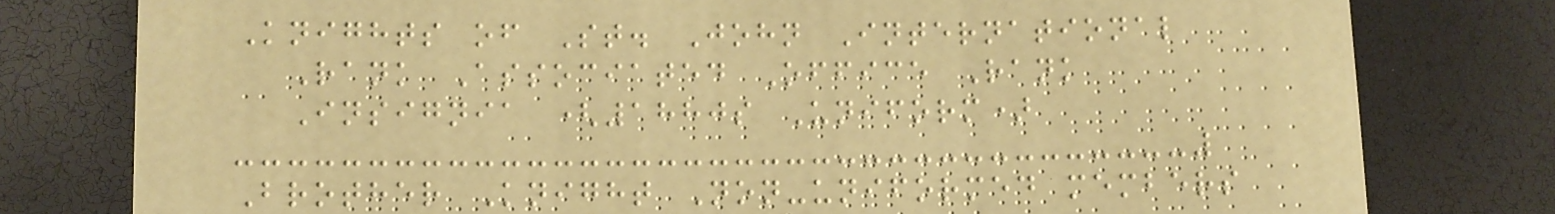Knights of St. John International
Rank Associated Office Rank
Insignia (1880s Uniform)
Brother Knight Non-uniformed members
